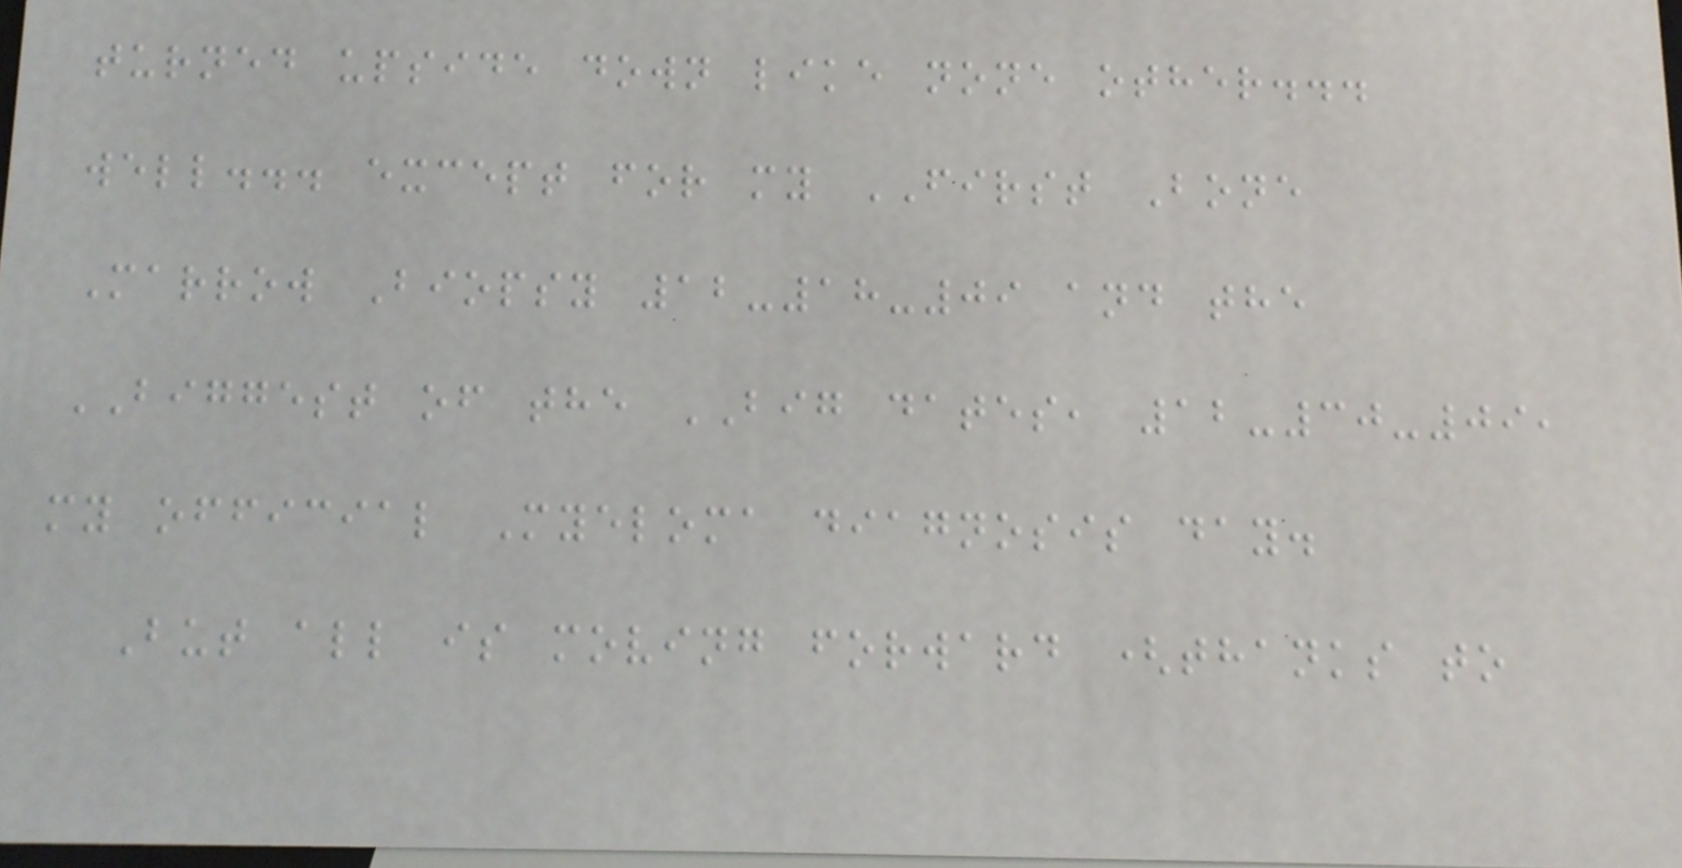turned upside down like none other...
well... except for my FIRST Bone
Marrow Biopsy 12-18-09 and the
BIGGEST of the BIG dates, 12-30-09,
my official Myeloma diagnosis day.
But all is moving forward (thanks to
